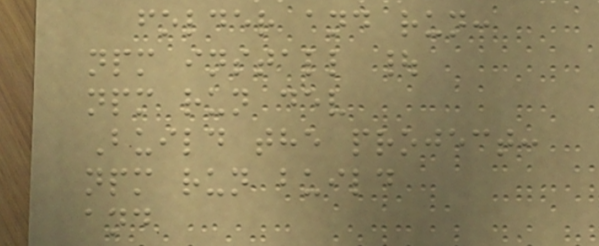folder and run:
npm install |
npm run dev
Build the project:
npm run build
and
